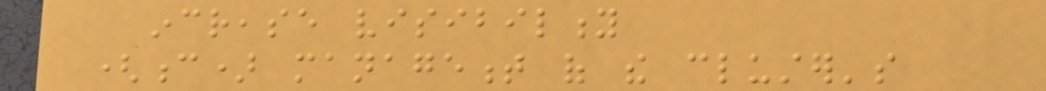increase visibility
(c) management of the cluster's
